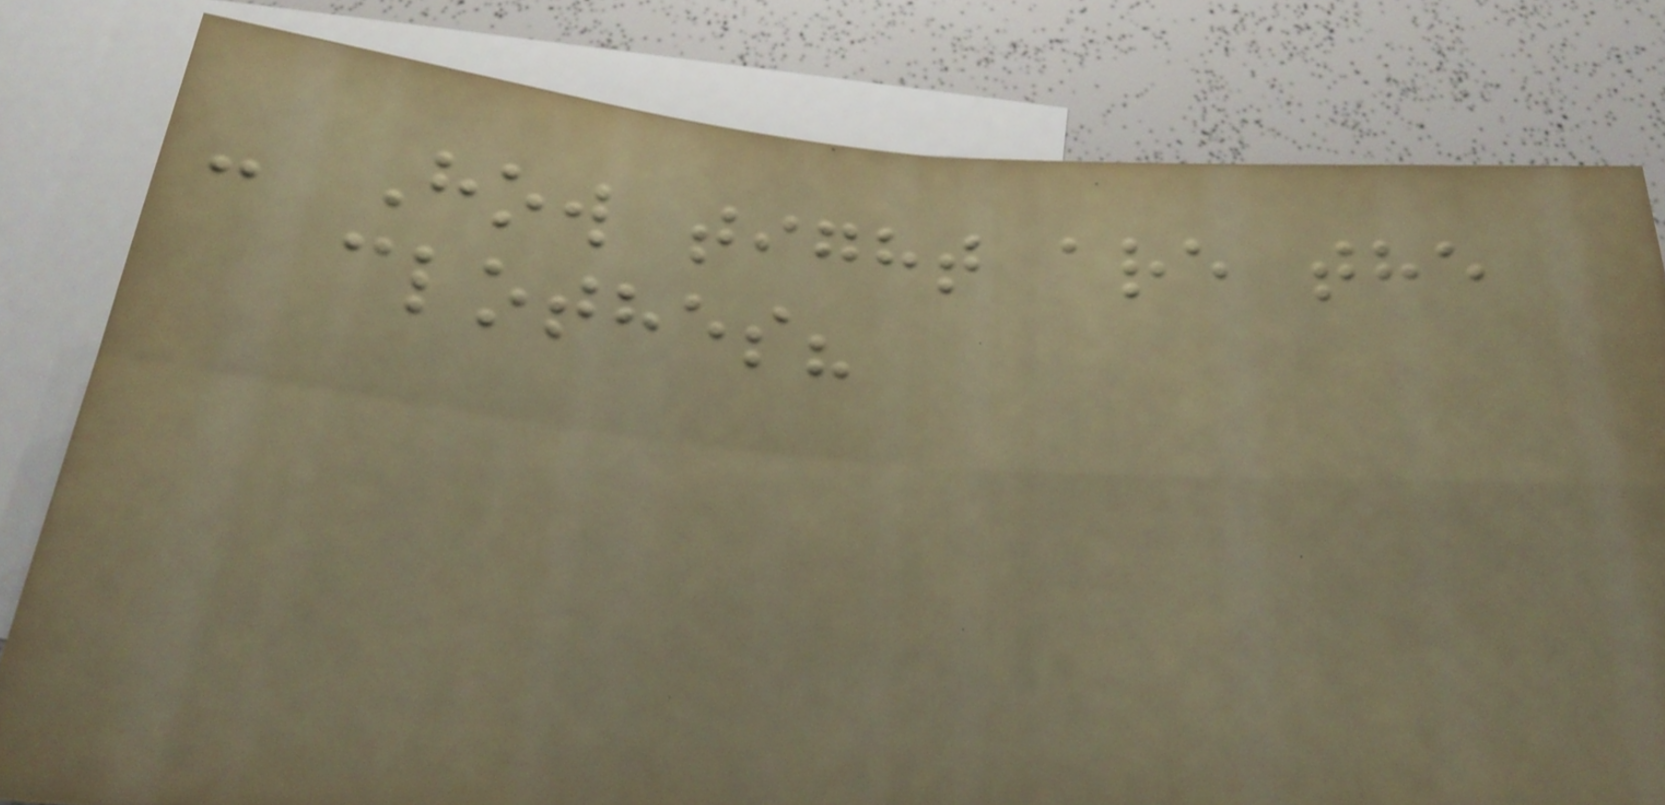- How tight are the
clothes?
